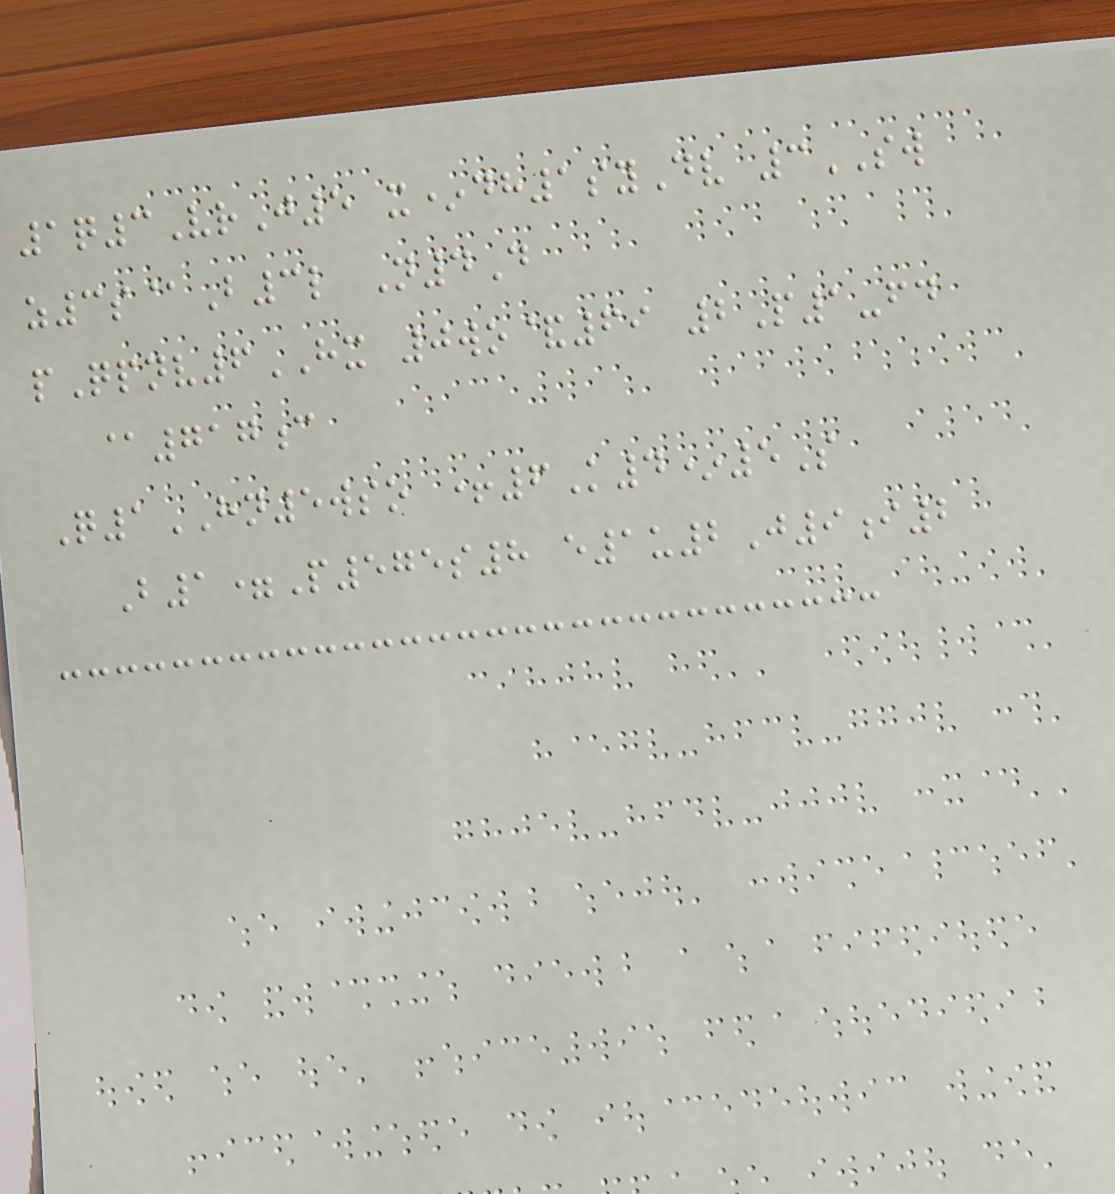1q3VrJ5 x*dh1syDv 3SW
z3s@B3l N4D
pQpnv6HX 0wo&69 2P1-fd
@717c
Q1HN5wso +6K4*5S
B1=P575s8 e1u2J9i2
